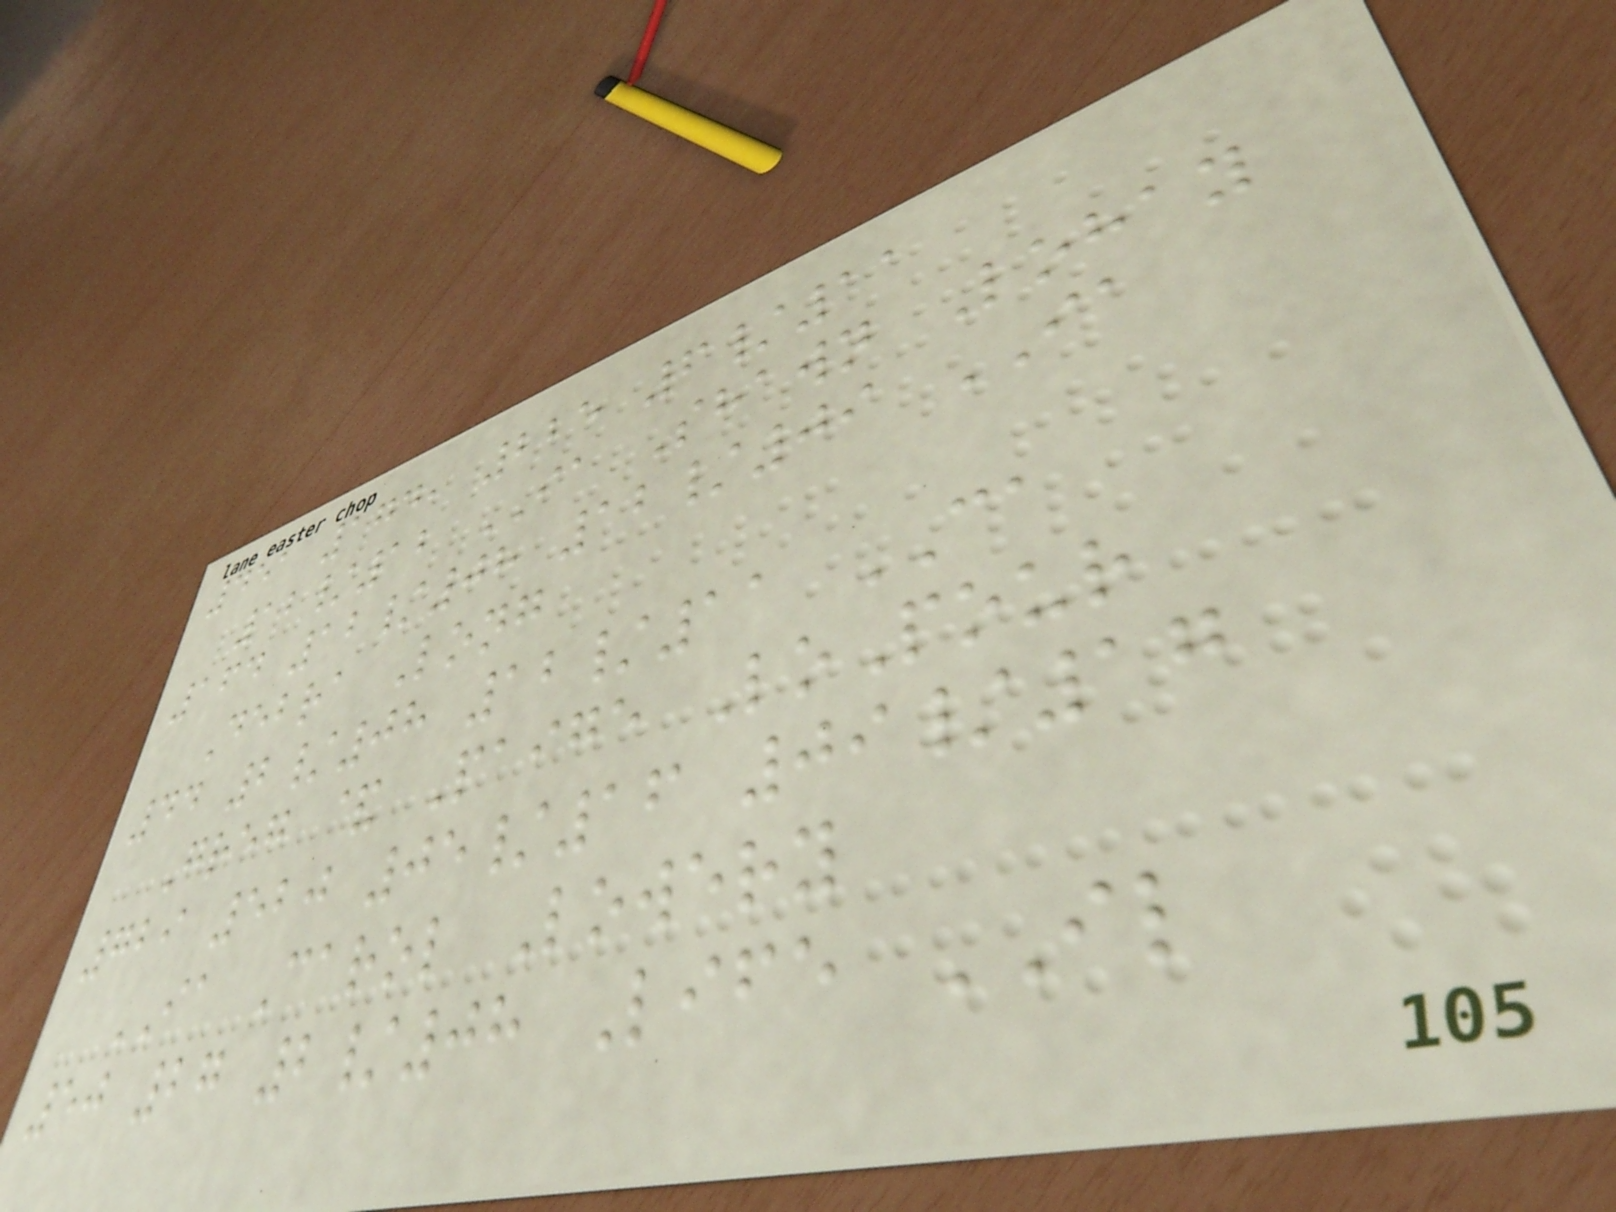451 174, 225 6/11
12/12 IA Shawn Lohay
164 12/08 12/09 IA
Debra Long
44 2/08 12/11 CA
Greg & Paige LoPour
729 520 05/16 09/17
IA Carol Lowery
50 27 2/08 Life IL
